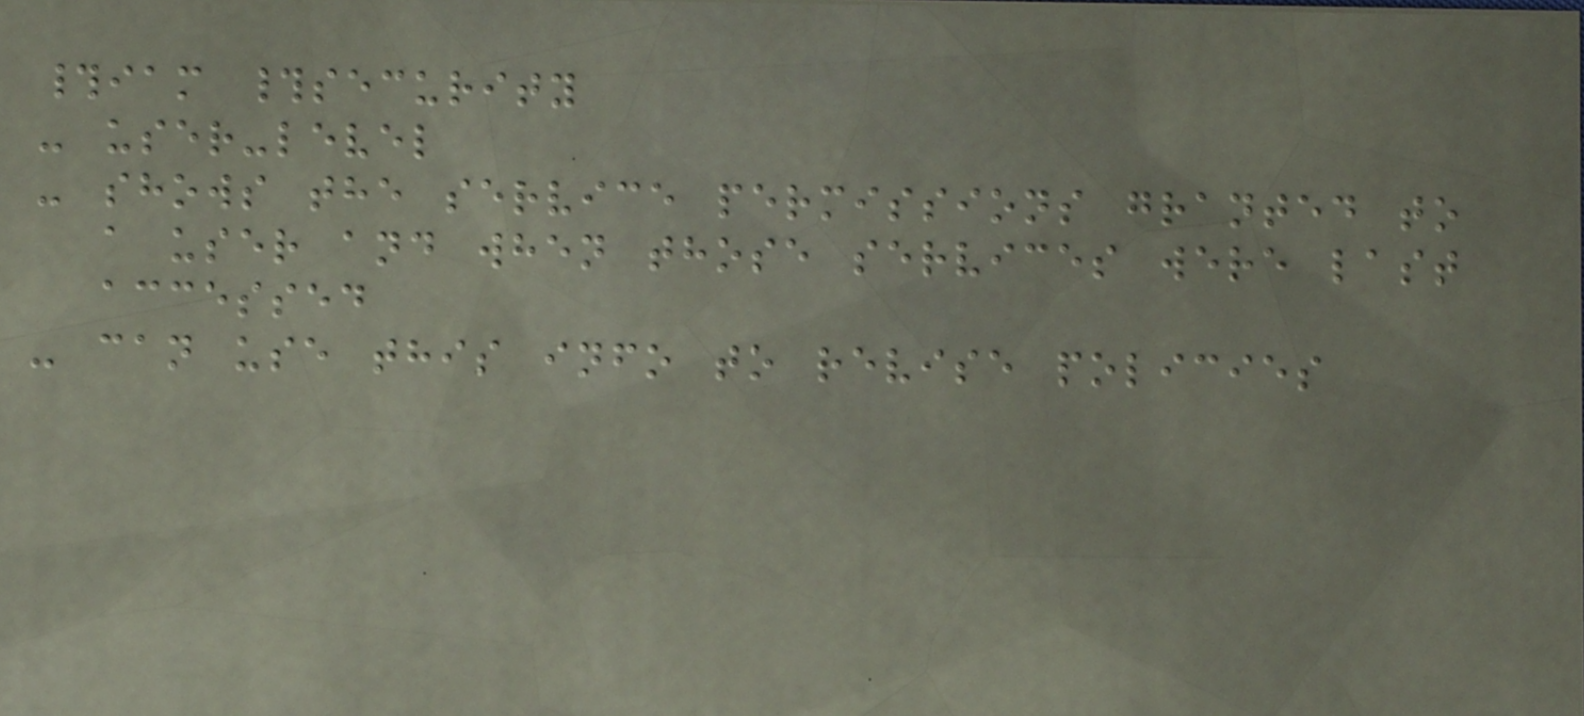#iam #security
- user-level
- shows the service permissions granted to
a user and when those services were last
accessed
- can use this info to revise policies
